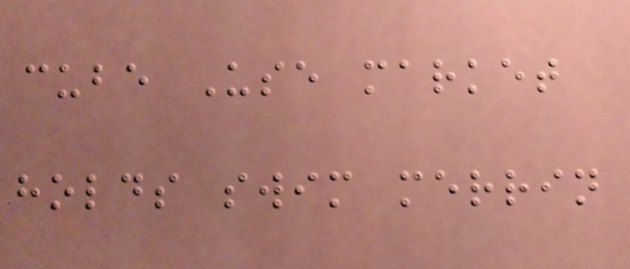cube Use market
holds swim merrin
